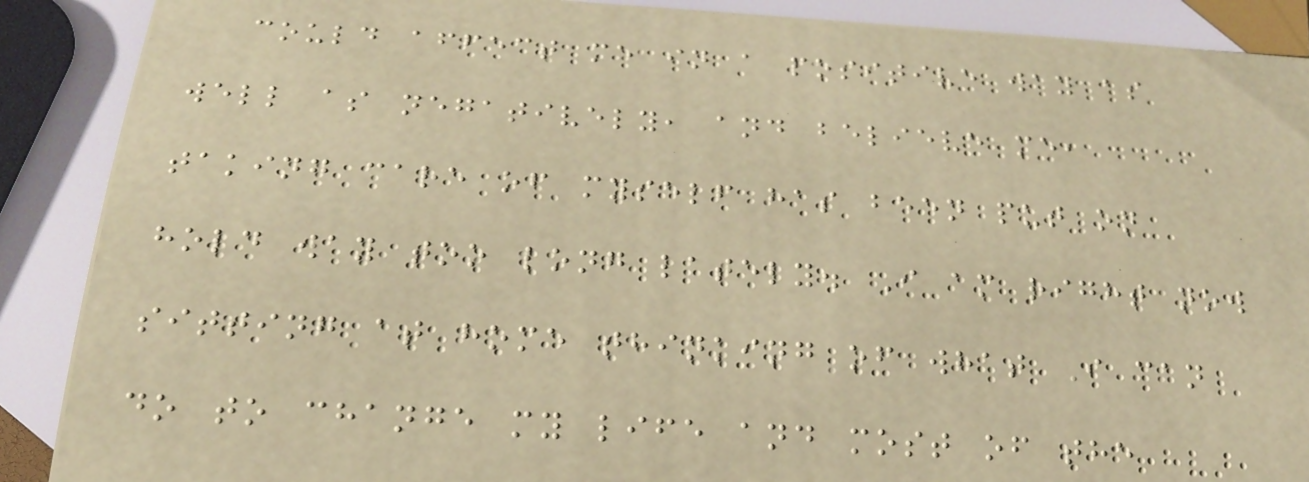could affect me in a positive way as
well as negatively, and believe me,
taking care of myself has been put on
hold way too long lately. I am right now
sitting at home thinking of what I can
do to change my life and most of the
